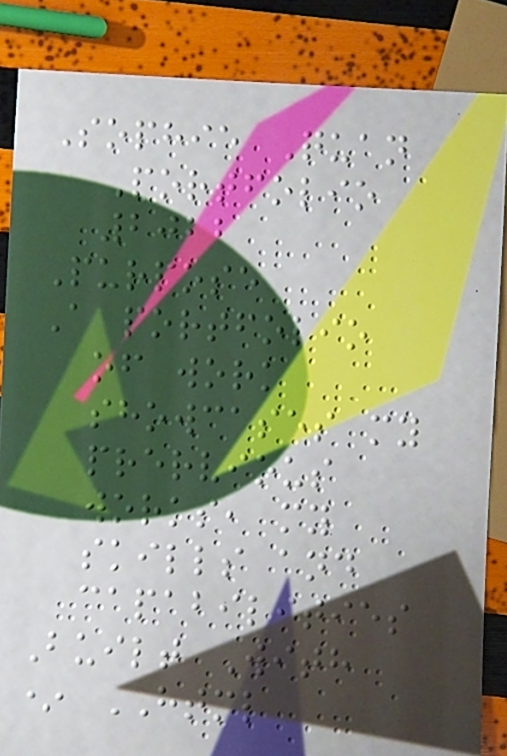Sophie Quan
Portfolio
2022
Purpose
A portfolio
of work
showcases my
prervious
works, my
skills and
capabilities
Built With
* HTML
